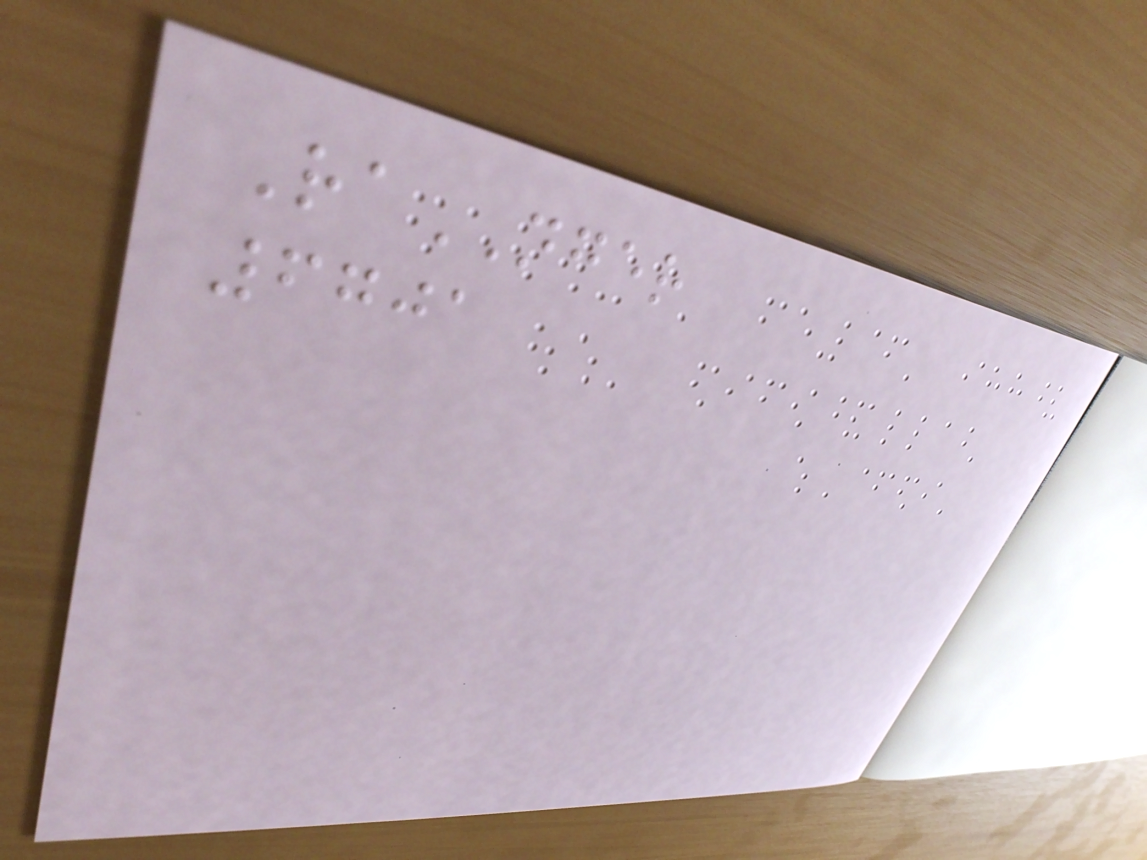RaNGER
6701
